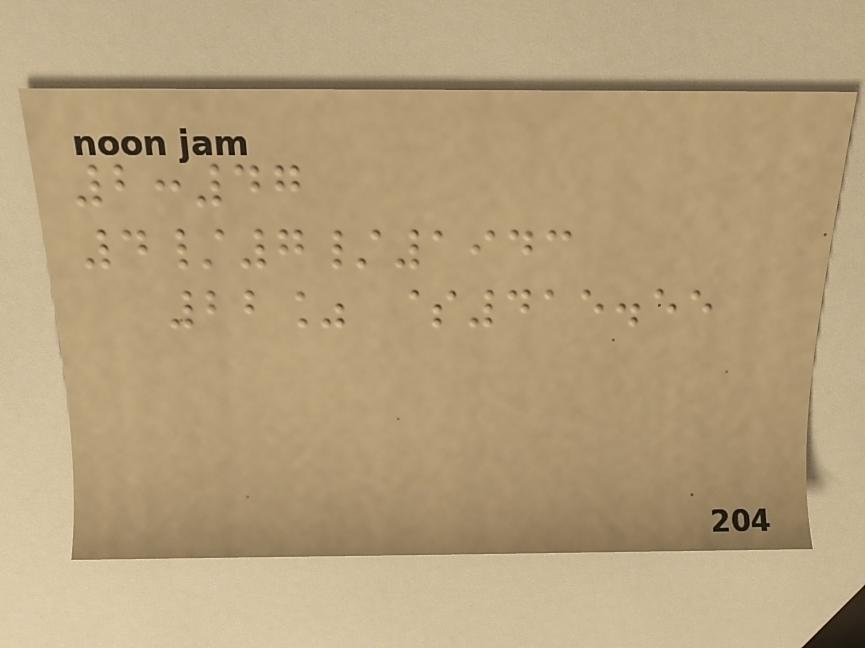2:47
4/7/1943
22% $415.55
